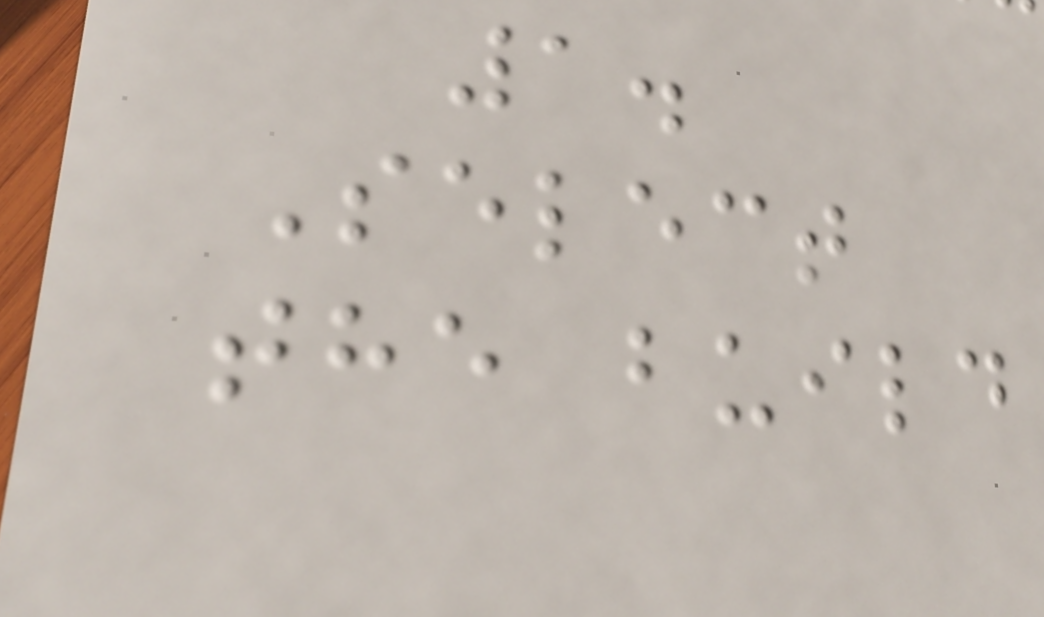1.
Select
the build
